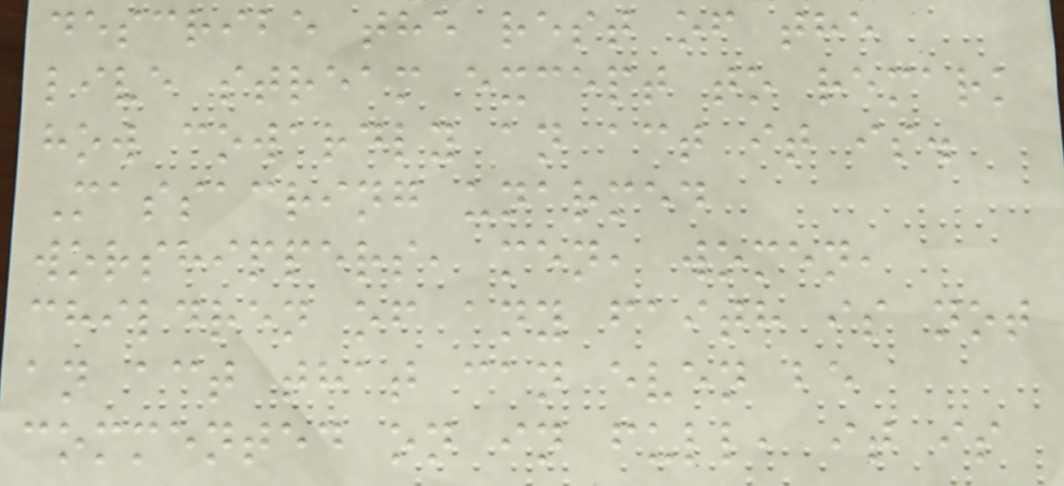describe the rest of the
live stream except to remark
how cowardly an act it is.
Massacring unarmed
worshippers, men, women,
children of any faith is not
an act that can even be
commented on in full, it is
